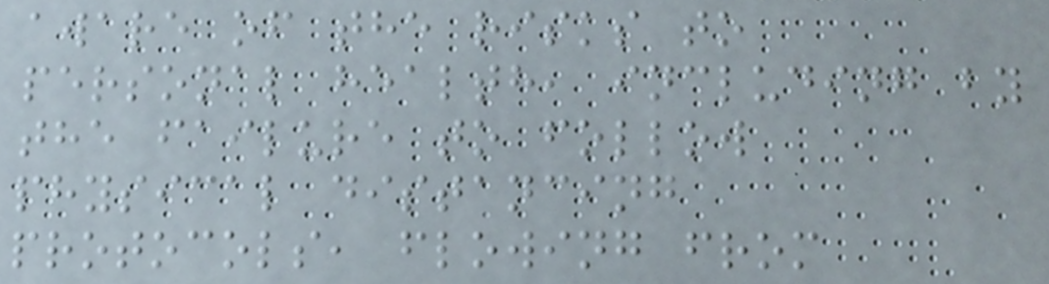aware of the risks to
personal health, including by
the failure to follow
physical distancing
protocols, flowing from
